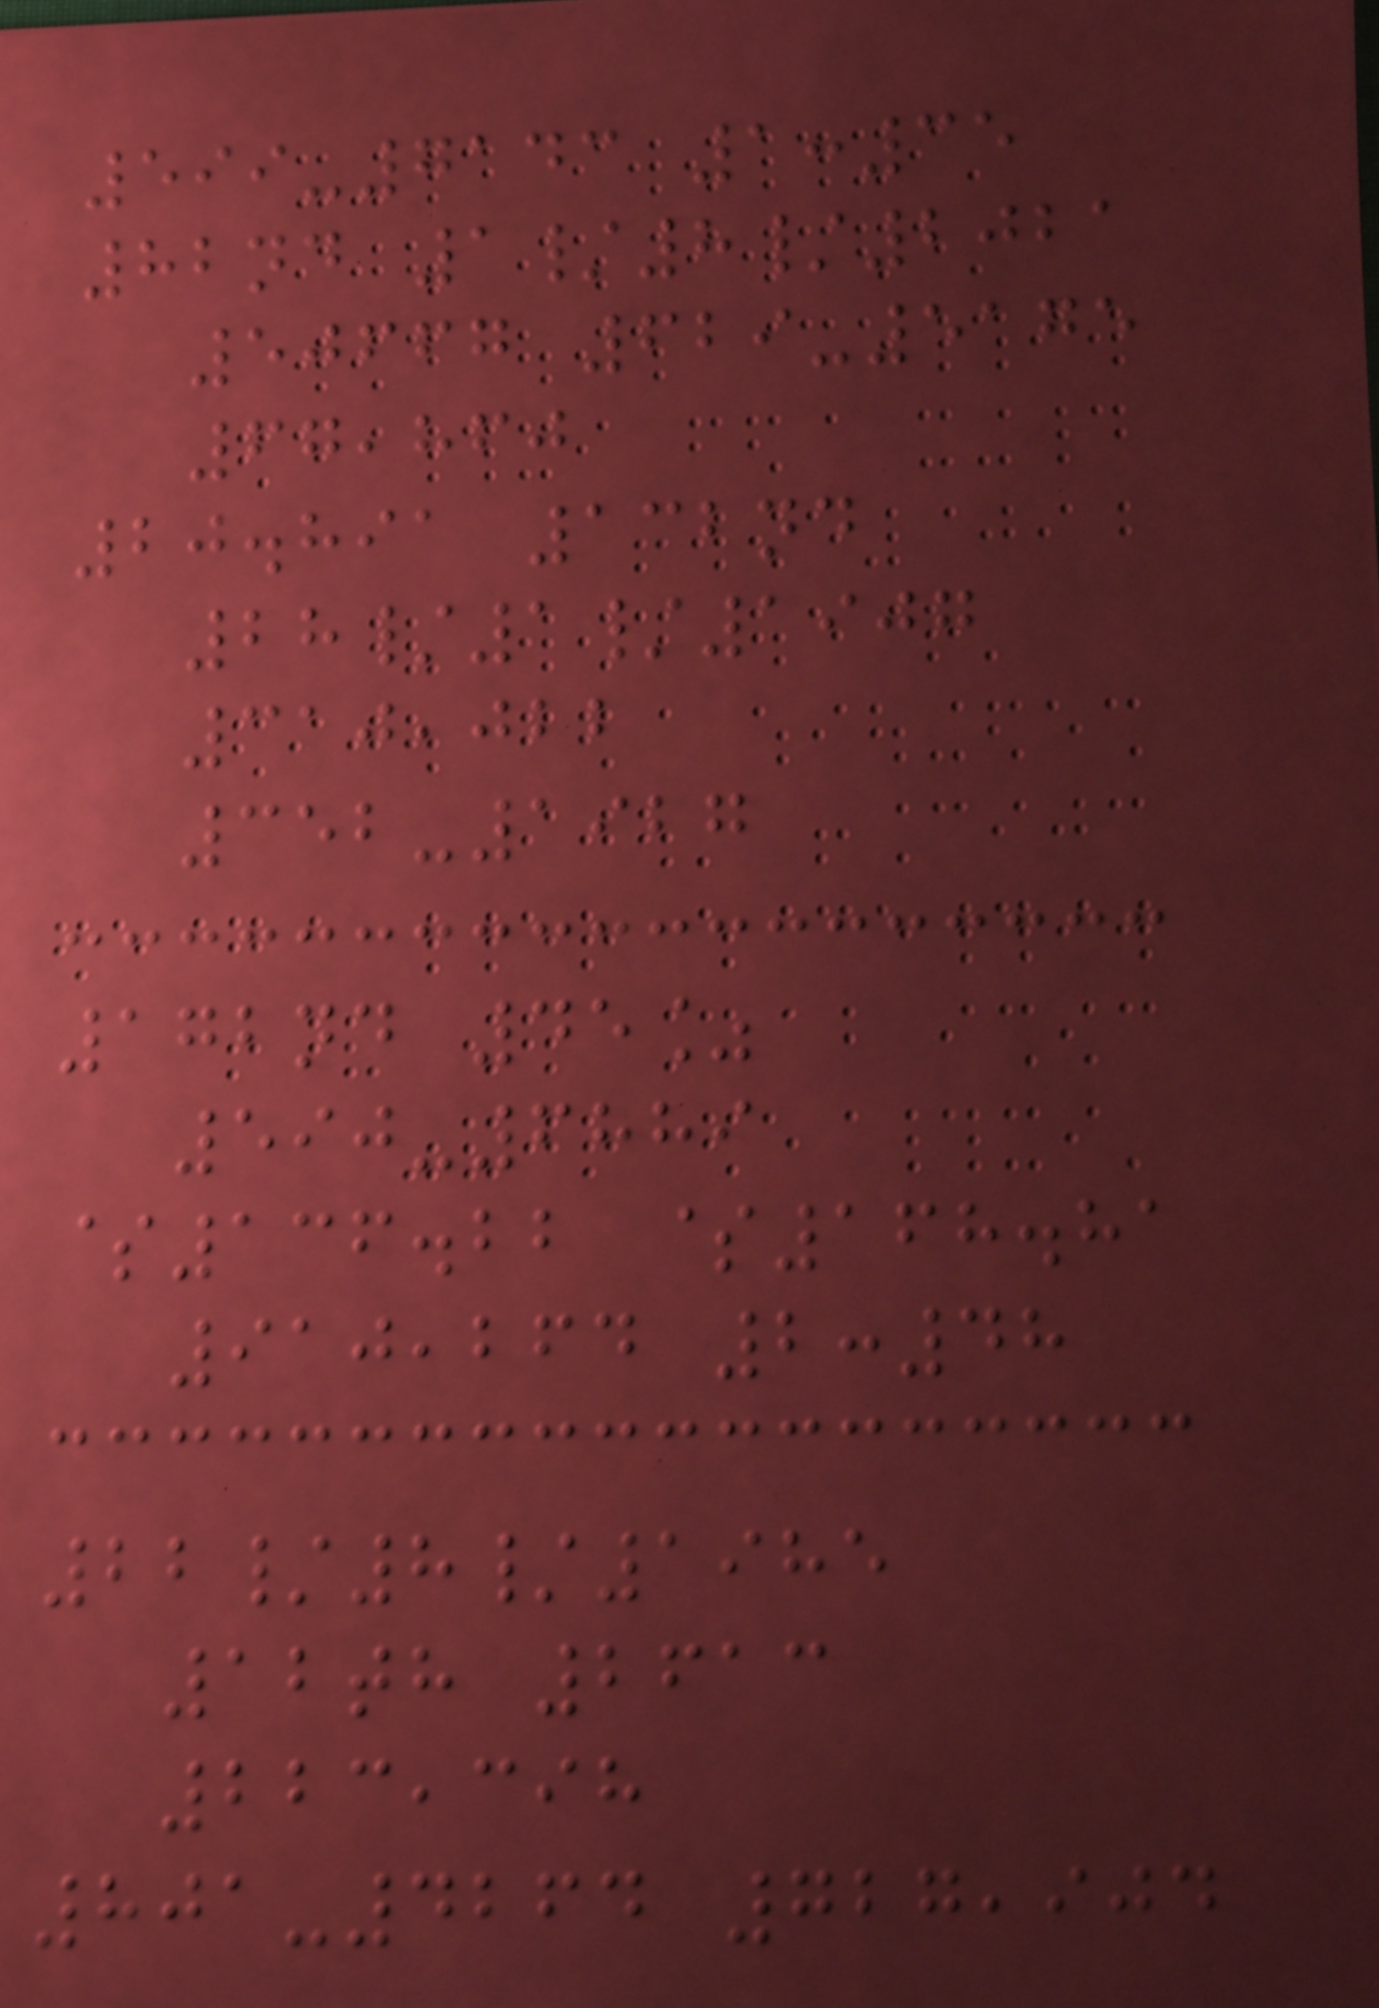599-7143 1:35
82nd 1/8/2021
50667 629-5175
67,860
20.891 132nd
28/1/1907
310,022
352-1927
172nd 45%
590-6889
$136.22 $168.81
910,264 2:48
22/8/1985
12th 2613
223,398
801-4264 727,904
